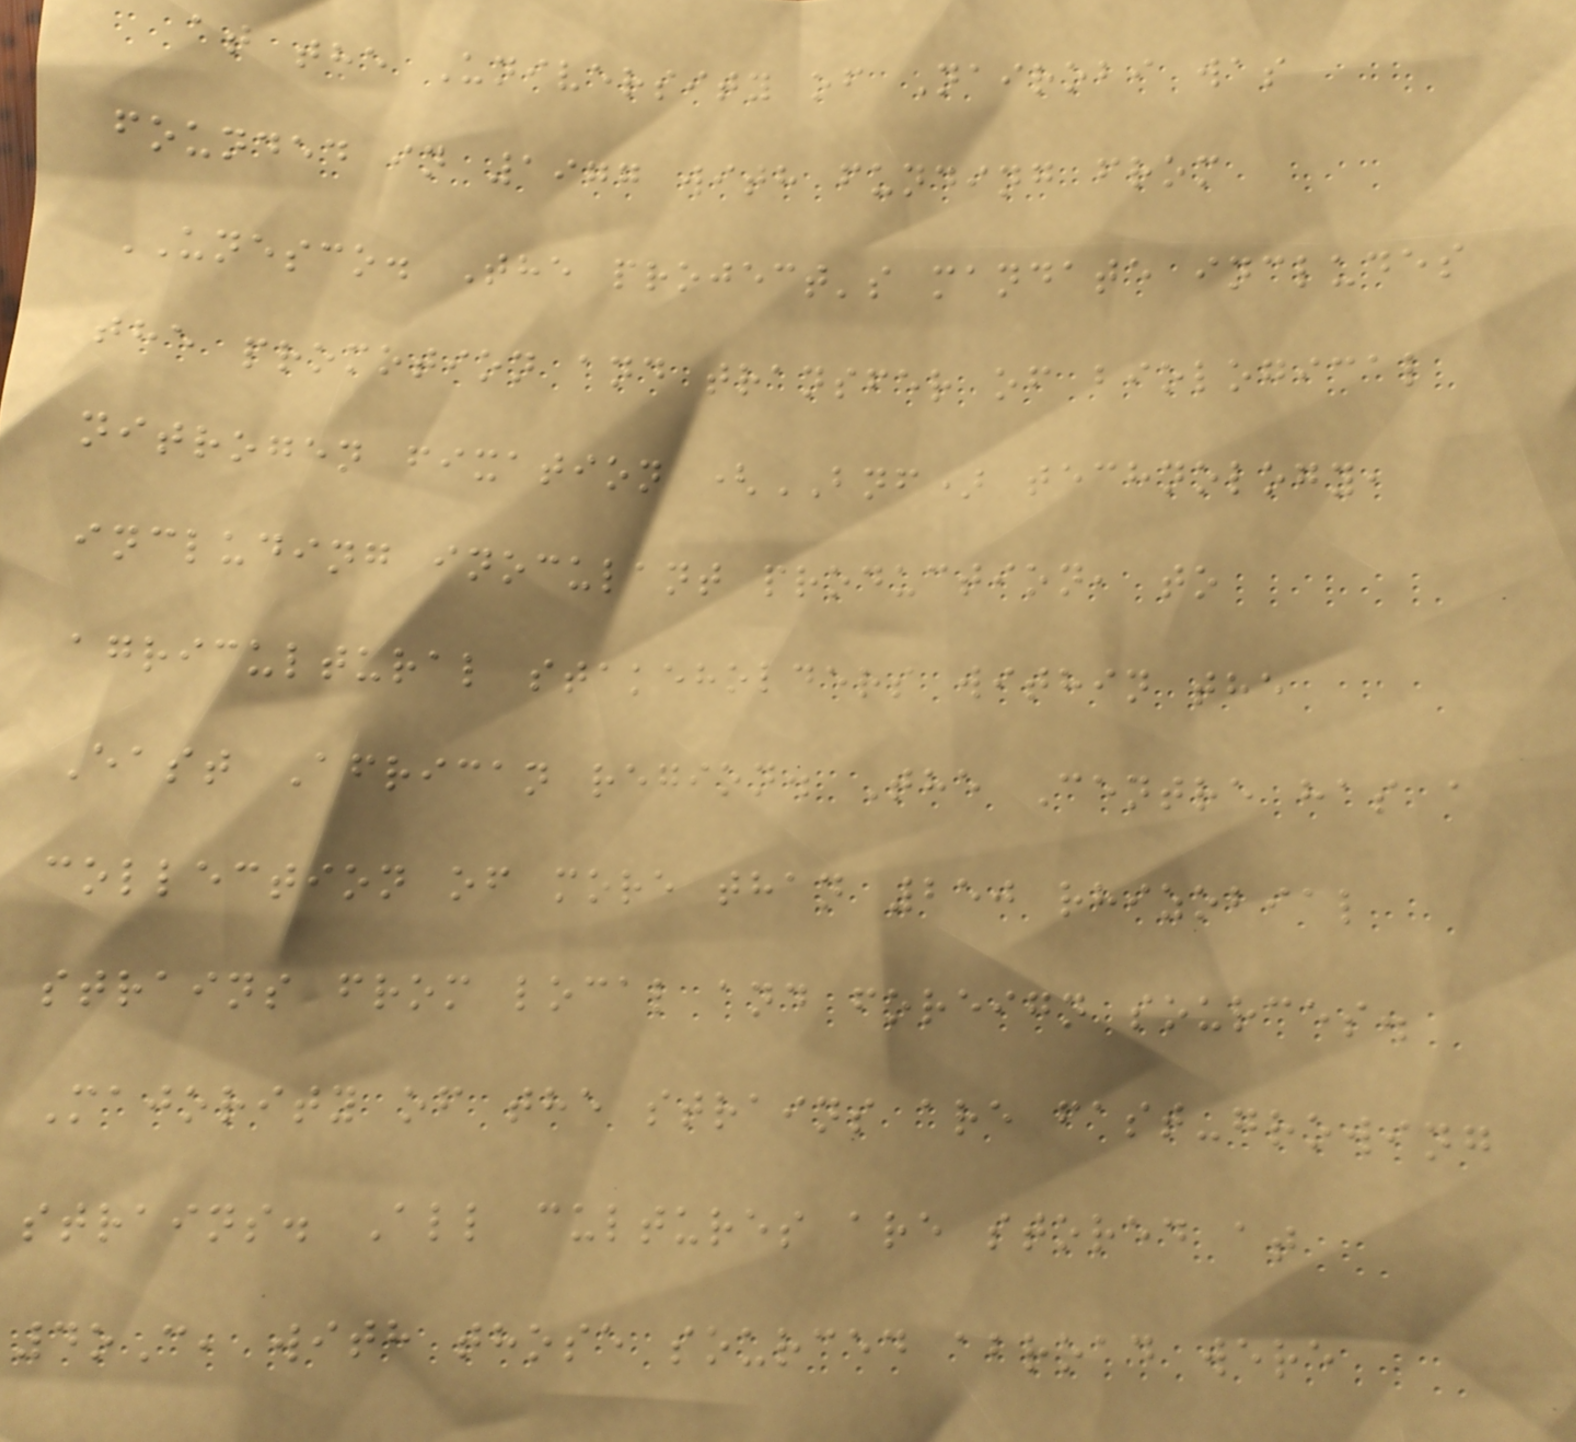at the University of Nairobi was
founded in 1977 with funding from
UNESCO. The project's mandate includes
the promotion and transfer of biological
nitrogen fixation (BNF) technology,
including inoculant production, to
agricultural stakeholders within the
East African region. The Centre has a
collection of more than 250 rhizobial
strains from local and foreign sources.
Majority of the strains are fast-growing
strains. All cultures are stored at
4oC, with those sourced abroad were
